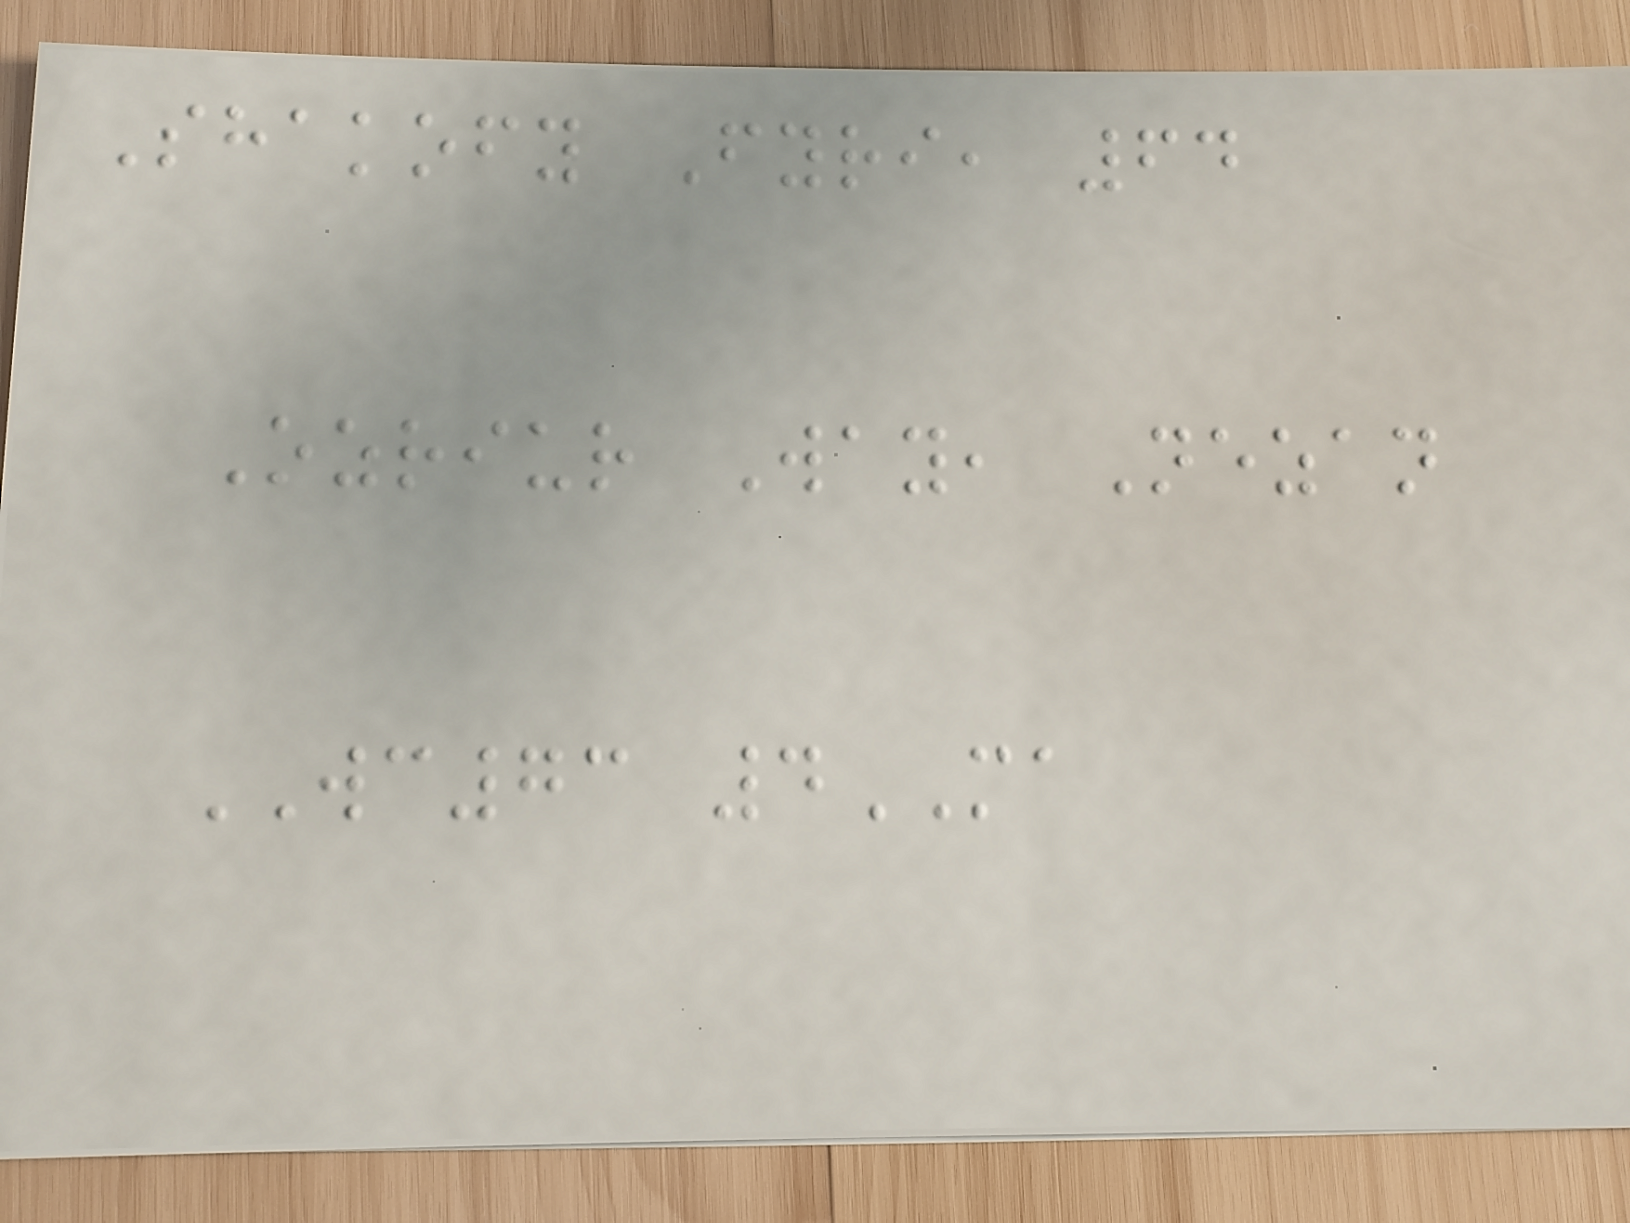Shakofy Fyri, 64
Ozriur Way, Nezan
WC73 4MA
